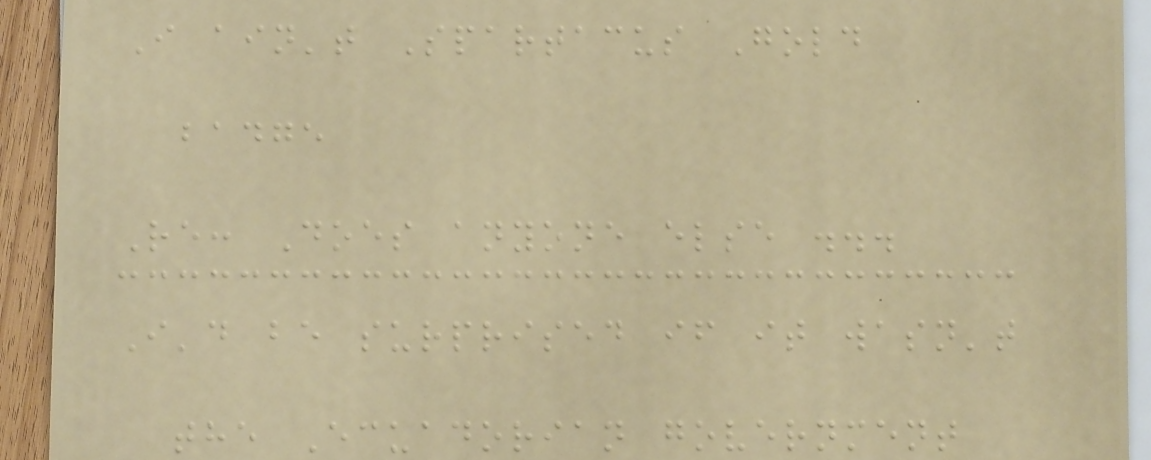I ain't Spartacus Gold
badge
Re: Does anyone else ...
I'd be surprised if it wasn't
the Ecuadorian government
